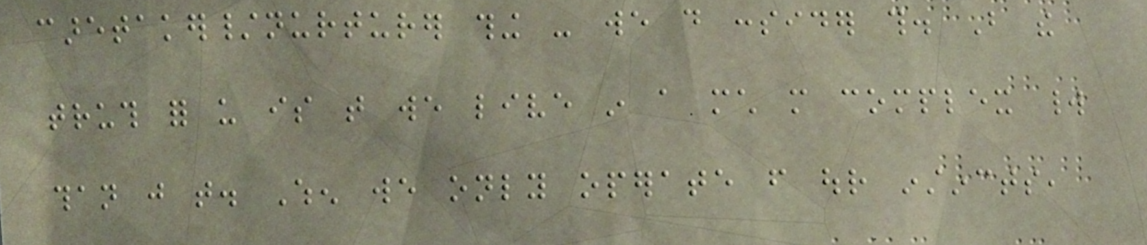caretaker/nurturer thing - we do consider this. But the
truth for us is that we live in a much more complex world
than just that. When we only operate from our instincts,
